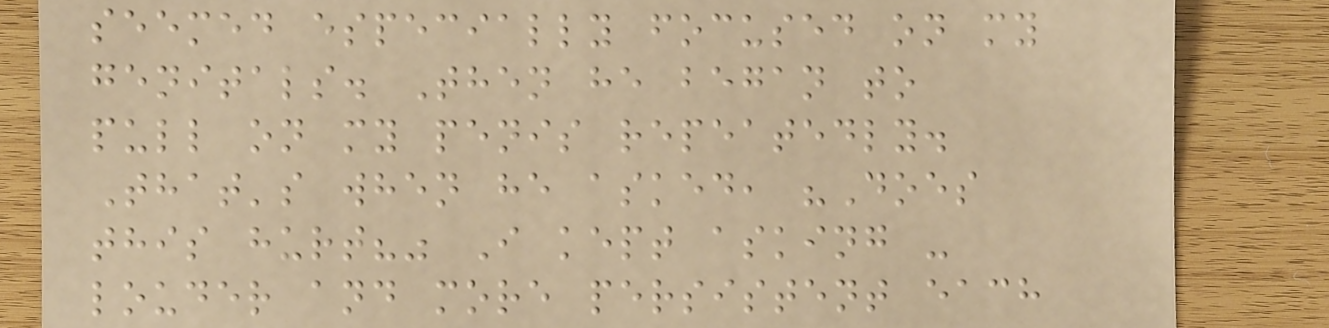seemed especially focused on my
genitals. Then he began to
pull on my penis repeatedly.
That's when he asked, "Does
this hurt?" I kept asking -
louder and more persistent each
